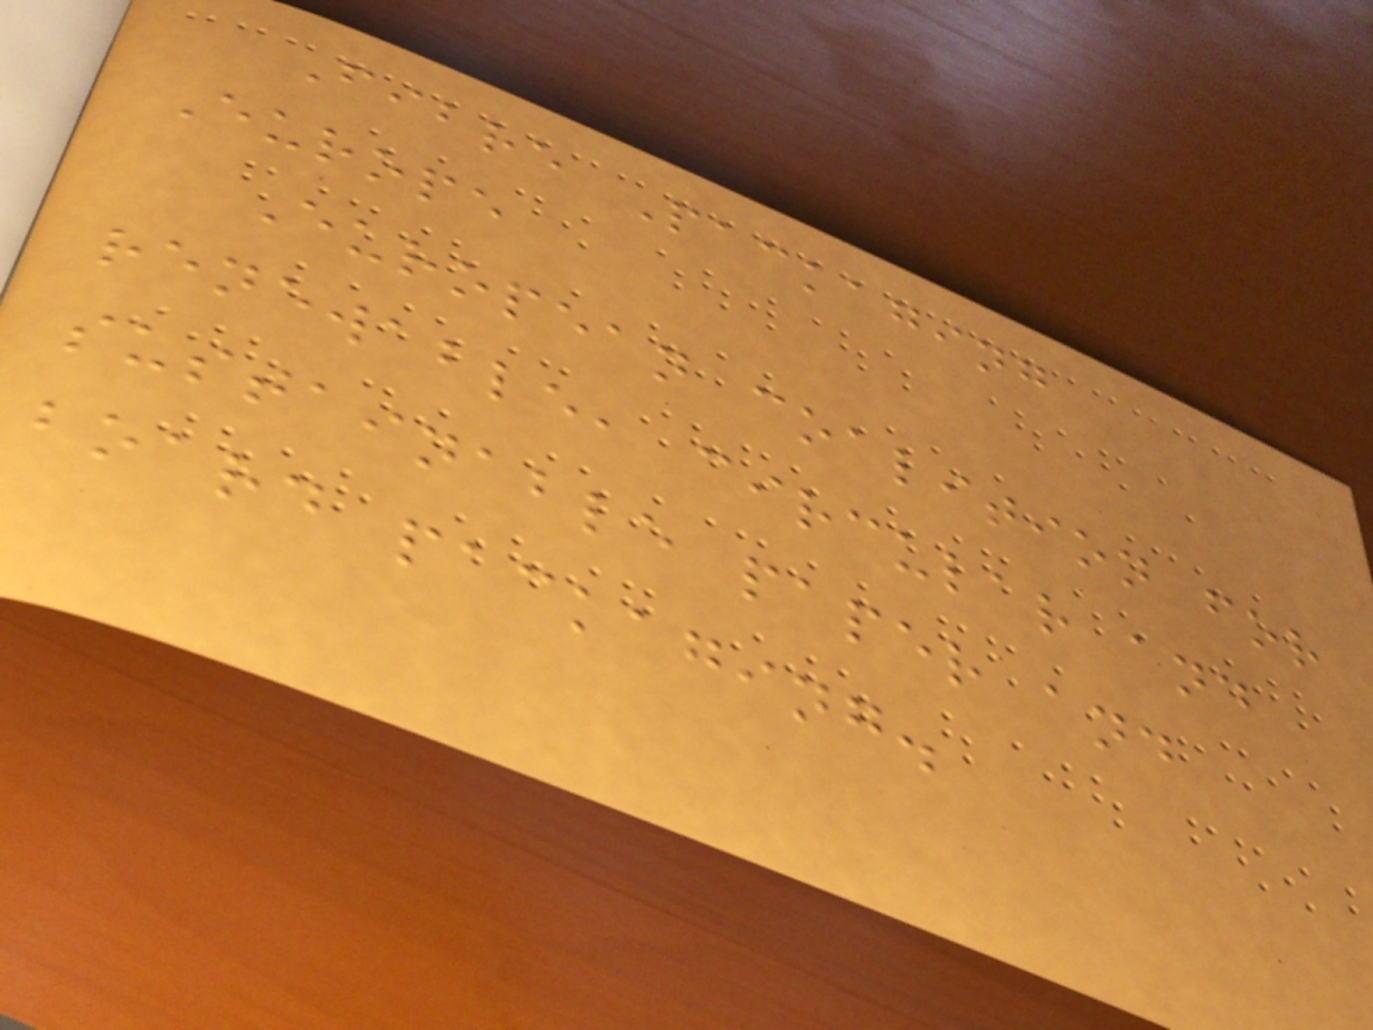Fibre Packaging
Europe
European coalition for
renewable, circular and
sustainable paper and
board packaging.
